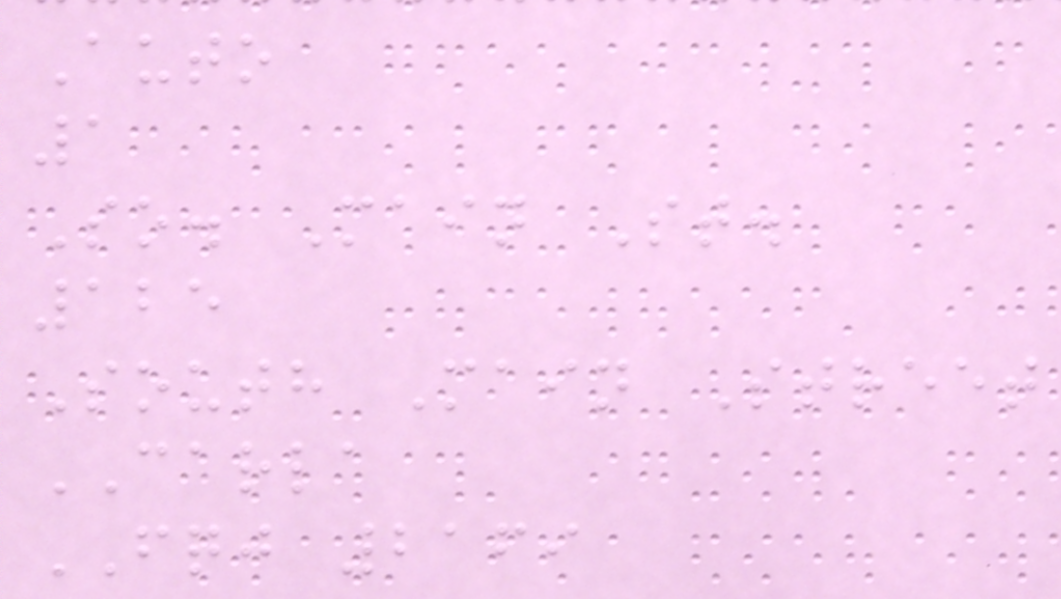Auto
1
So. Main St.
125
South Main Street
CARLA
FQJ 2169
